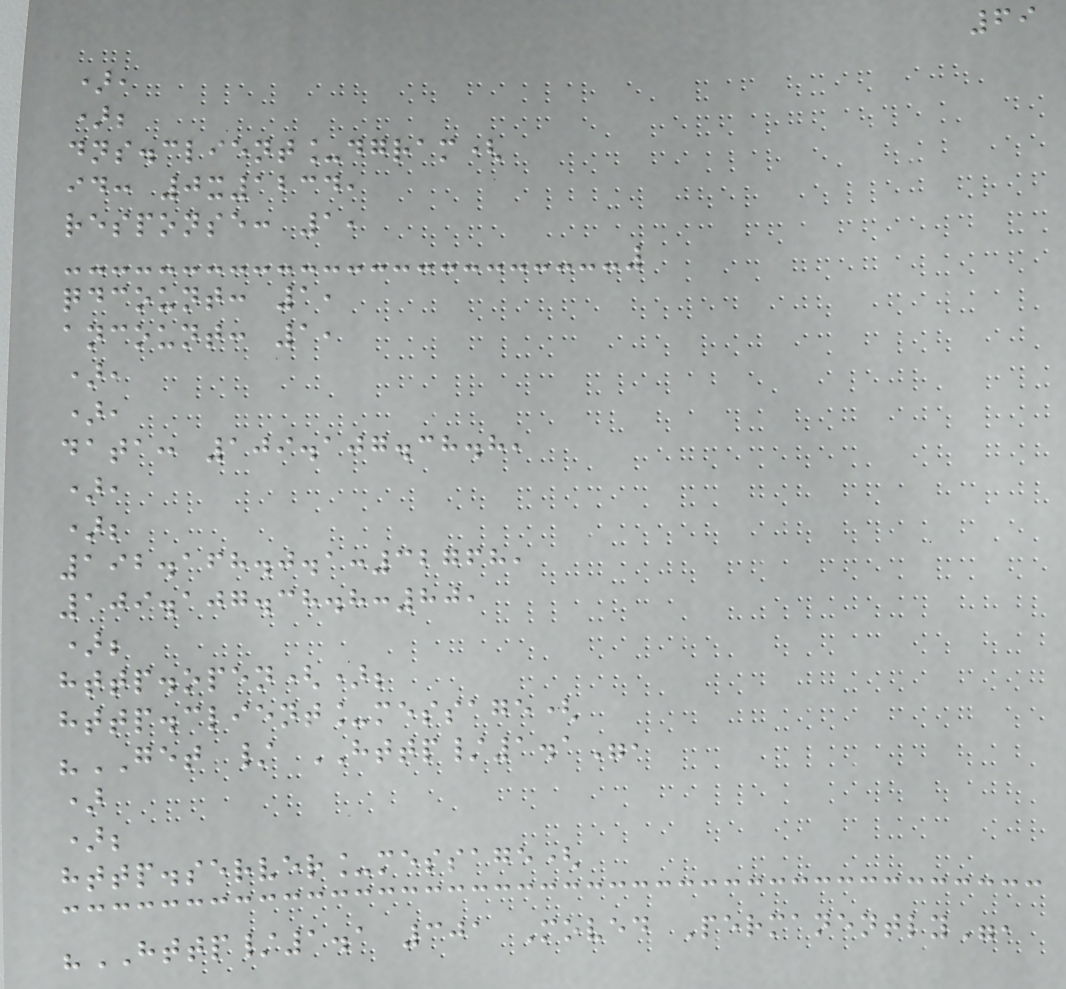69
),
);
dns.client_dgram(
id: 0x1234,
response: 1,
qdcount: 1,
ancount: 1,
),
),
data: 109.107.38.8,
),
);
192.168.0.1:32768,
109.107.38.8:80,
);
http.open();
http.client_message(
"GET / HTTP/1.1",
)
);
http.server_message(
"HTTP/1.1 301 Moved Permanently",
